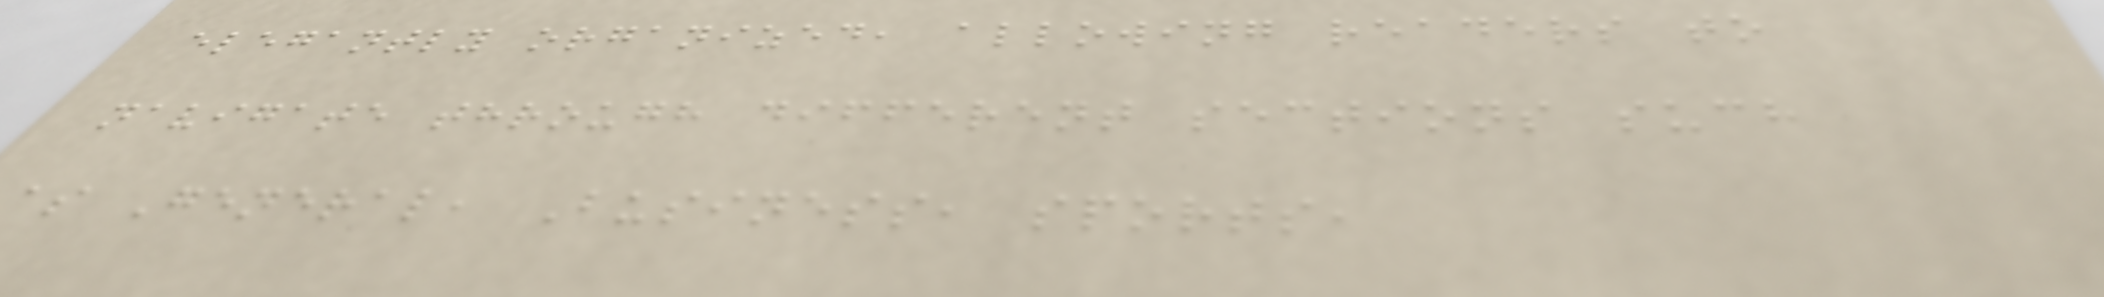elegantly organized, allowing readers to
navigate through different sections such
as General, Business, sports,
